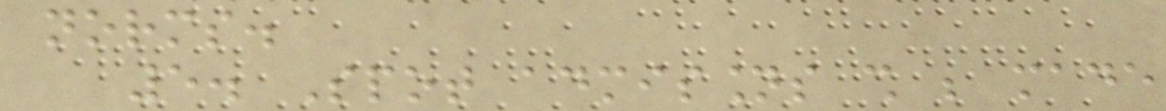norms.
5. Spot admissions shall be made
